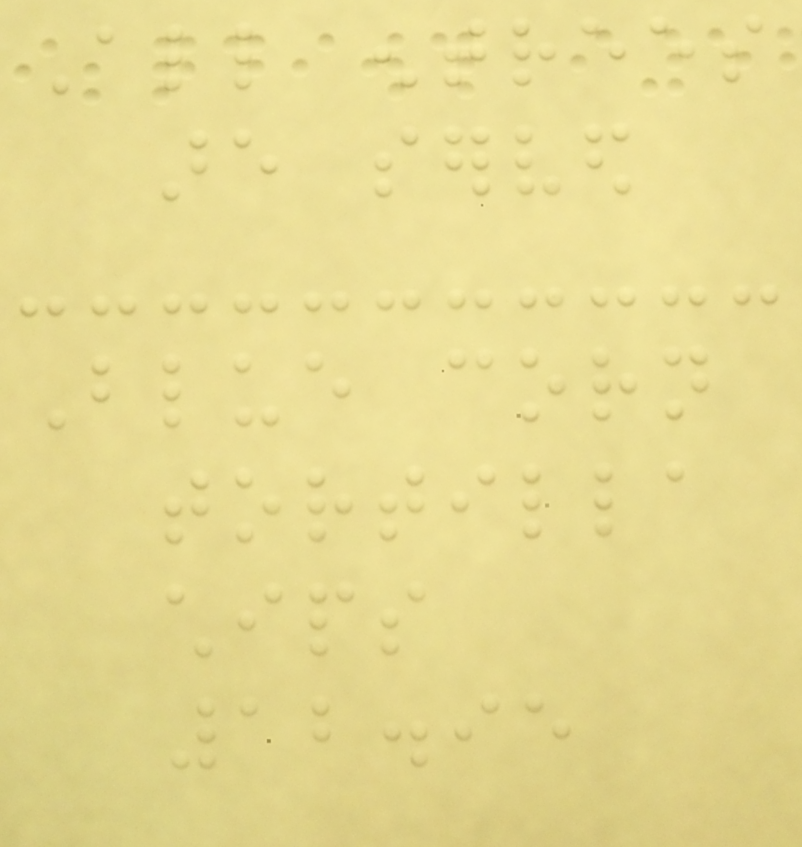All entrees
are served
Blue corn
tortilla
chips
12.95
